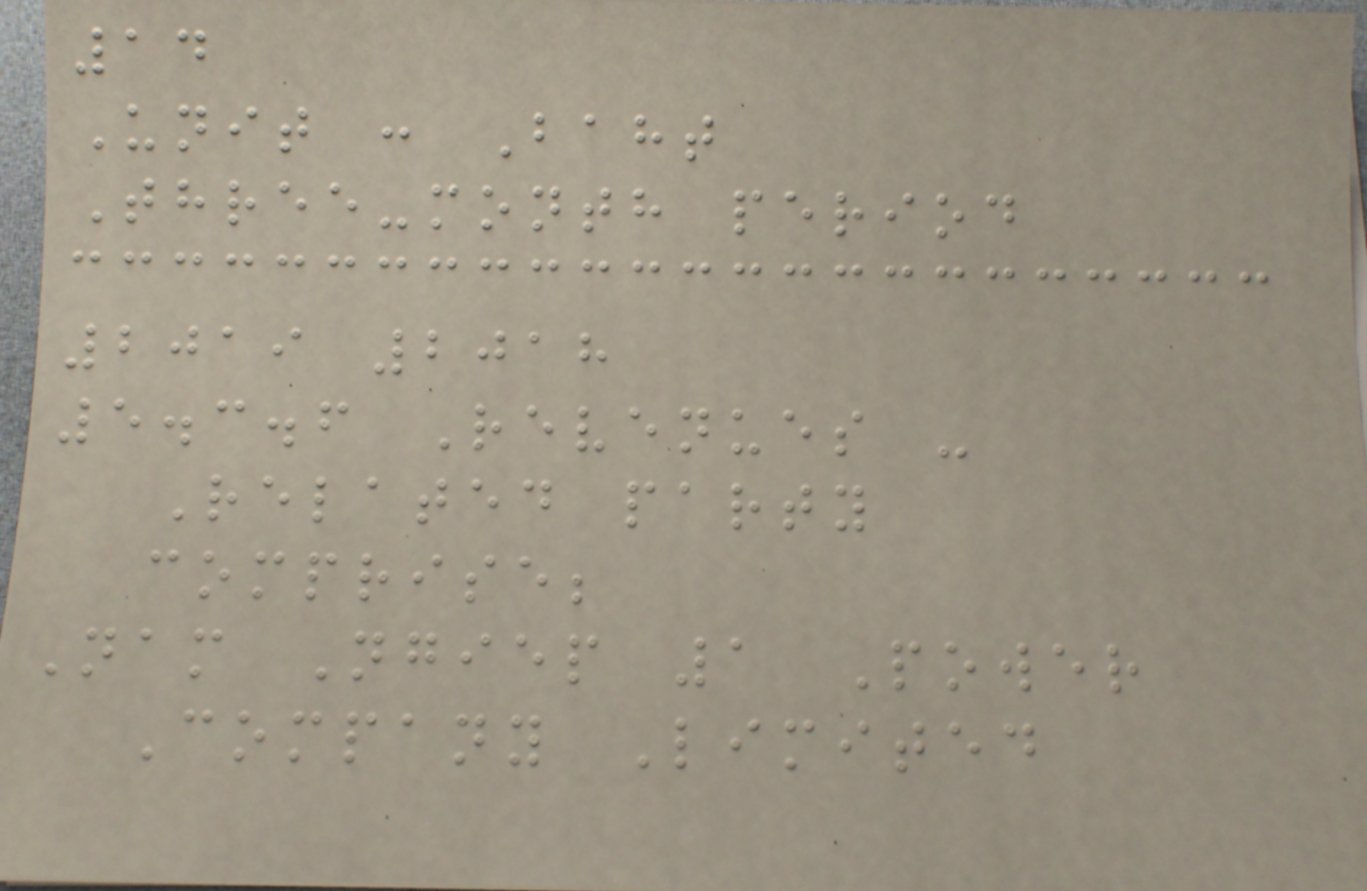14
Unit : Baht
Three-month period
2019 2018
5.3.6 Revenues -
Related party
comprise;
Nam Ngiep 1 Power
Company Limited
